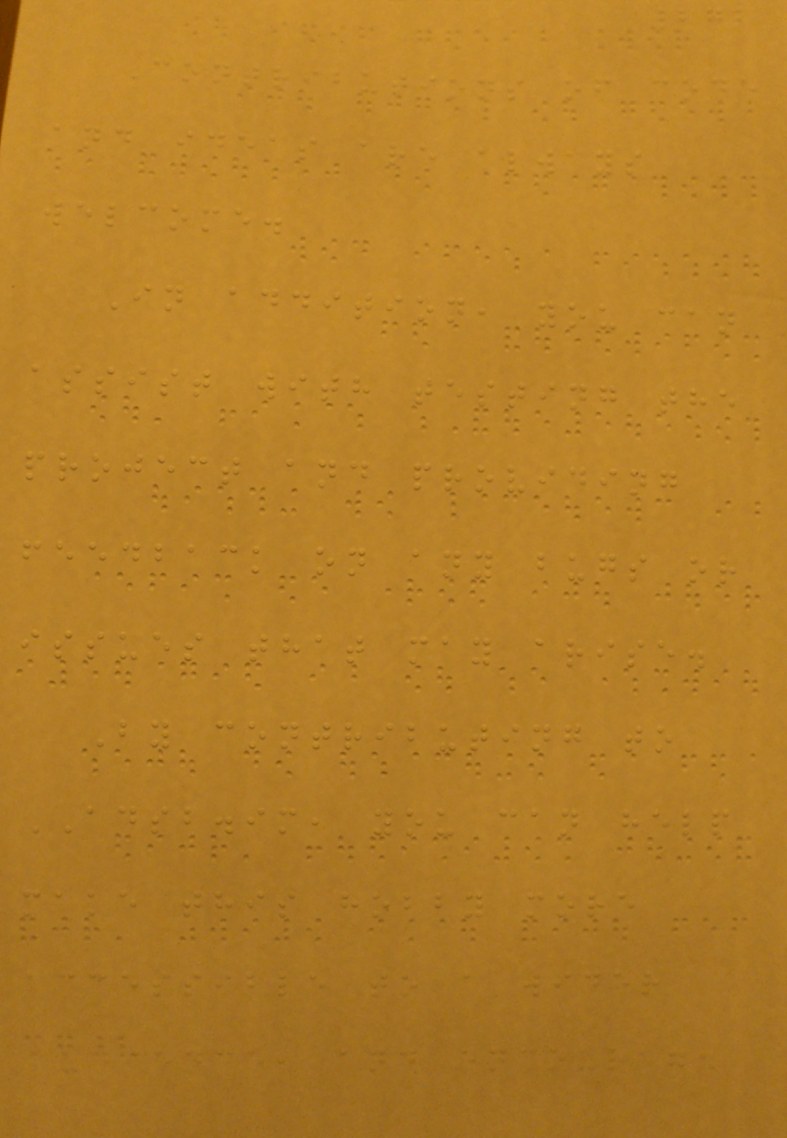272
Contributions of code
and ideas are always
welcome.
In addition, you can
assist with testing the
project and providing
feedback on any bugs or
issues that may arise.
By contributing to
ADSB.im, you can help
make this hobby more
accessible to a wider
audience, and encourage
